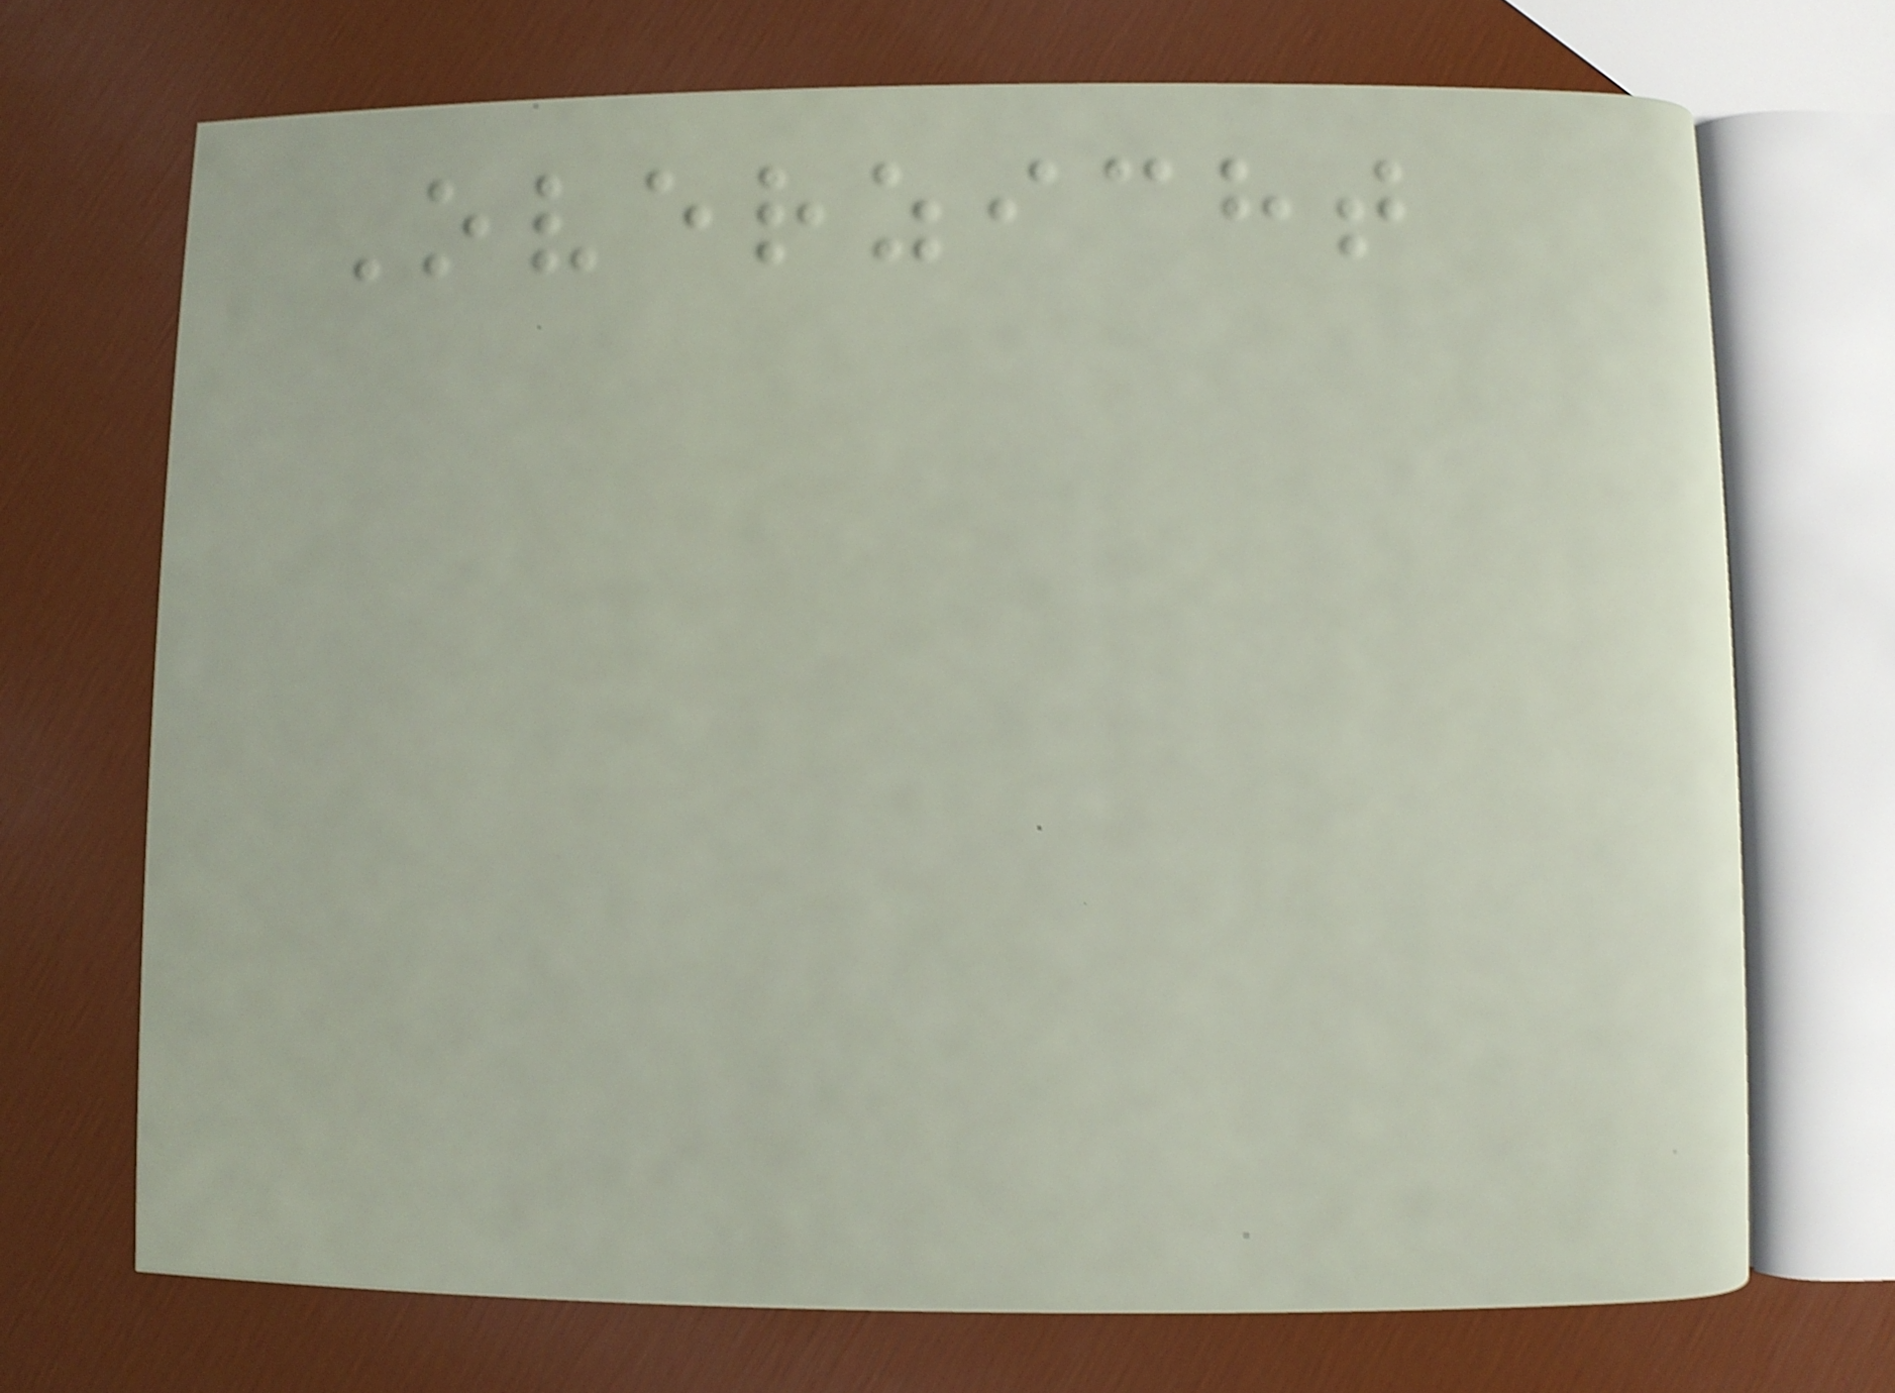Overzicht
